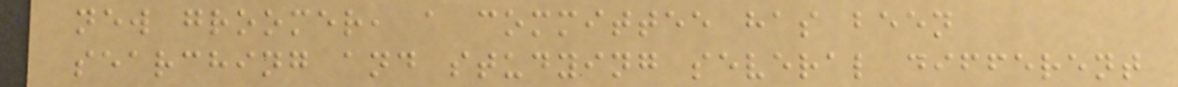new groomer, a committee has been
searching and studying several different
